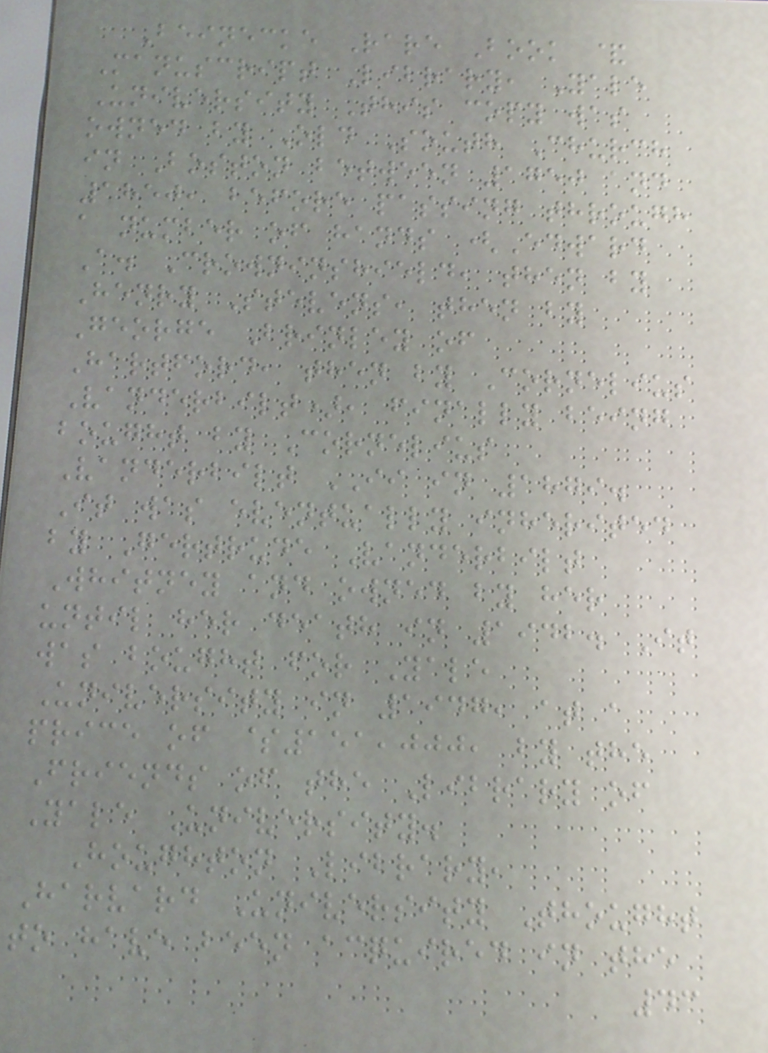Beinecke Rare Book &
Manuscript Library, Yale
University This copy was
owned by Old South Church
in Boston between 1750 and
1850, before passing through
a number of hands (Edward
A. Crowninshield, then by
Henry Stevens, then by
George Brinley of
Hartford, then by Cornelius
Vanderbilt), finally being
bought by Cornelius
Vanderbilt II in 1879.
It was eventually inherited
by Gertrude Vanderbilt
Whitney and owned by her
until her death in 1942. It
was bought for Yale
University in 1947, at a
price of $151,000, by the
Friends of the Library of
Yale University.
Houghton Library,
Harvard University Thought
to have been acquired in the
43
